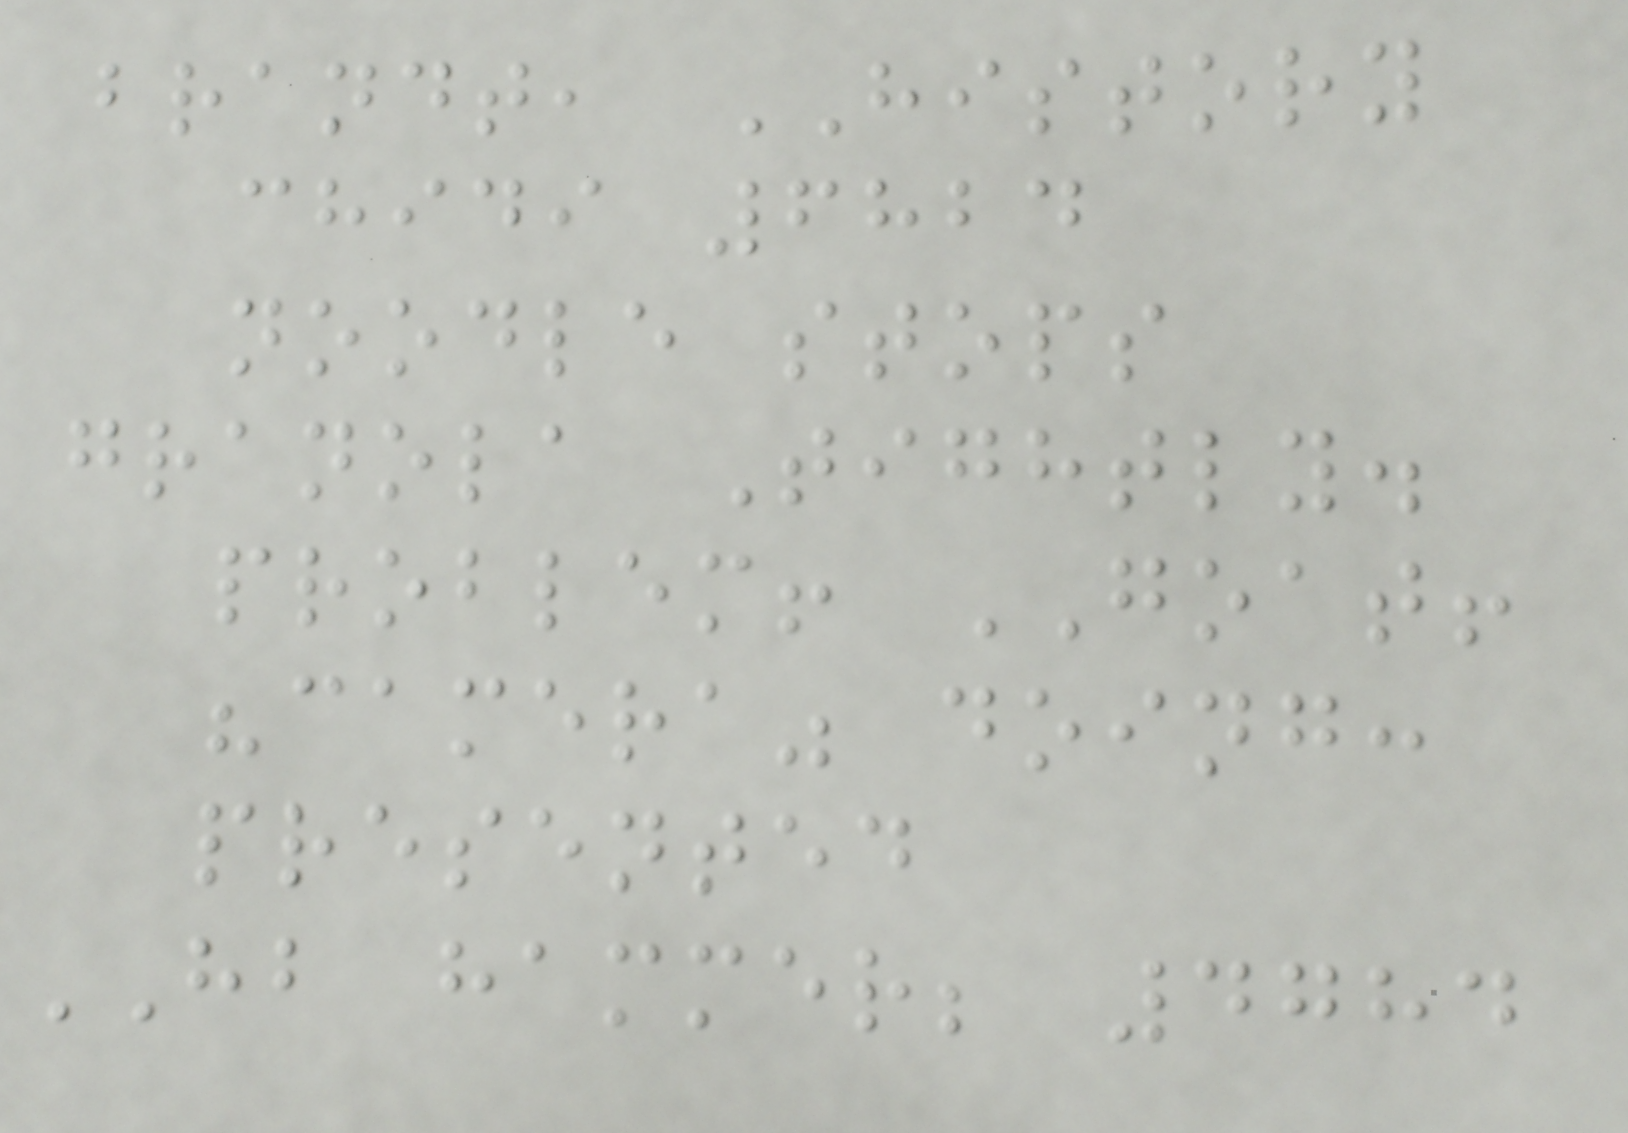brandt, HISTORY
chidi 6824
noodle stops
granola Tightly.
problem! GOAT!
"camera" doing:
presented
HB hammer; 4784
